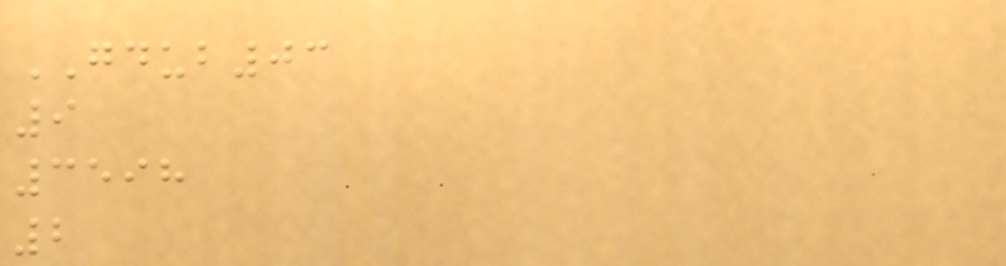GDUB03
9
3598
2
